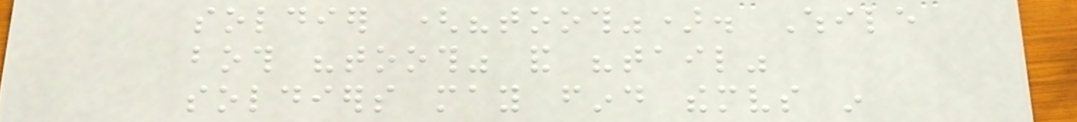soldier ("tooth"). While
both "tooth" and "tail"
soldiers may find themselves in
